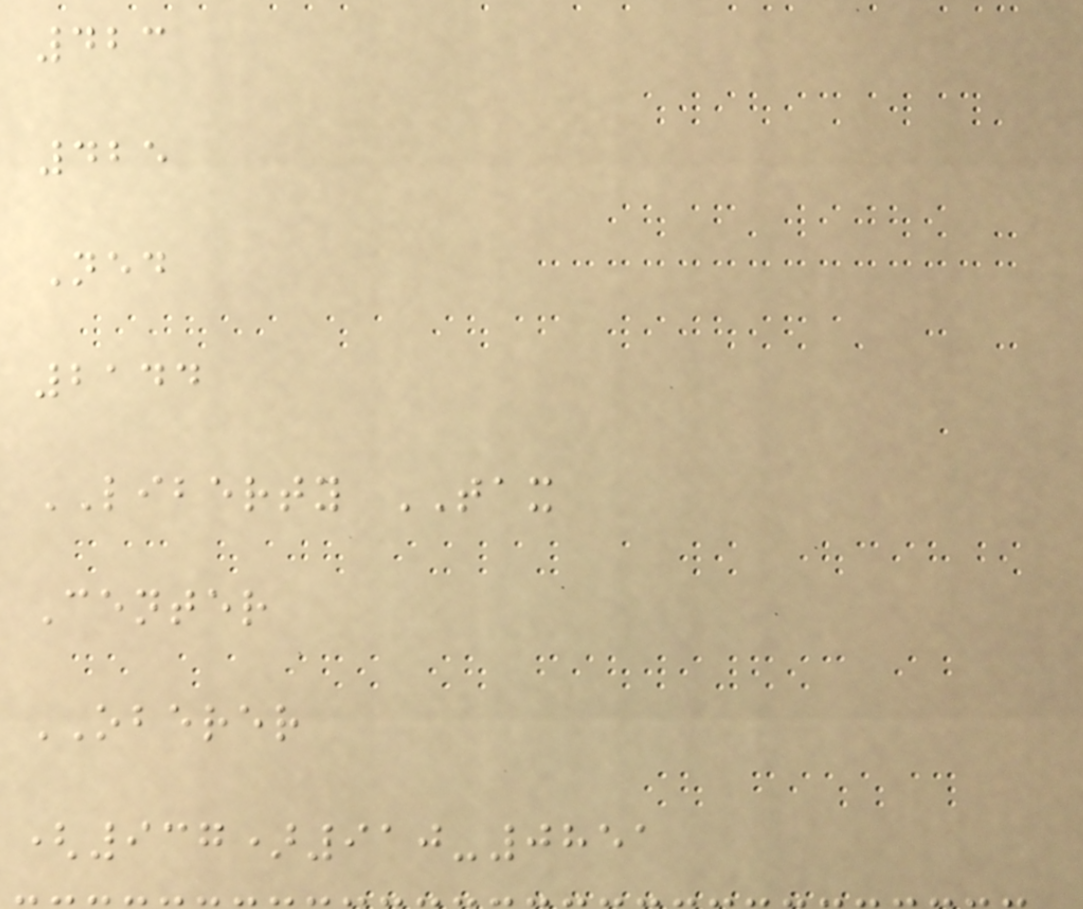423
425
Ned
2144
LIBERTY TAX
Center
OBERER
(937)910-0851
